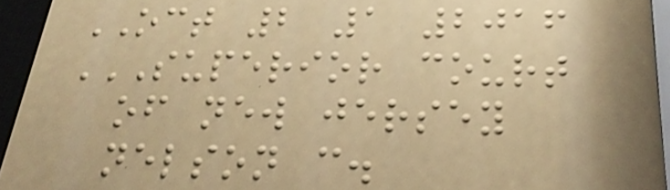OCT 2 1 2016
SUPERIOR COURT
OF NEW JERSEY
NELSON C.
